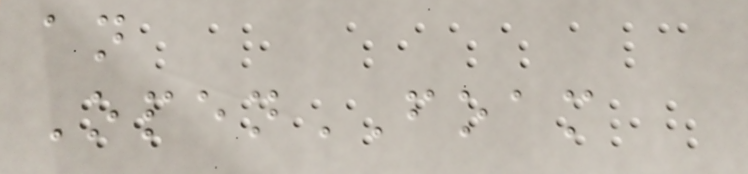an
OpenFOAM
